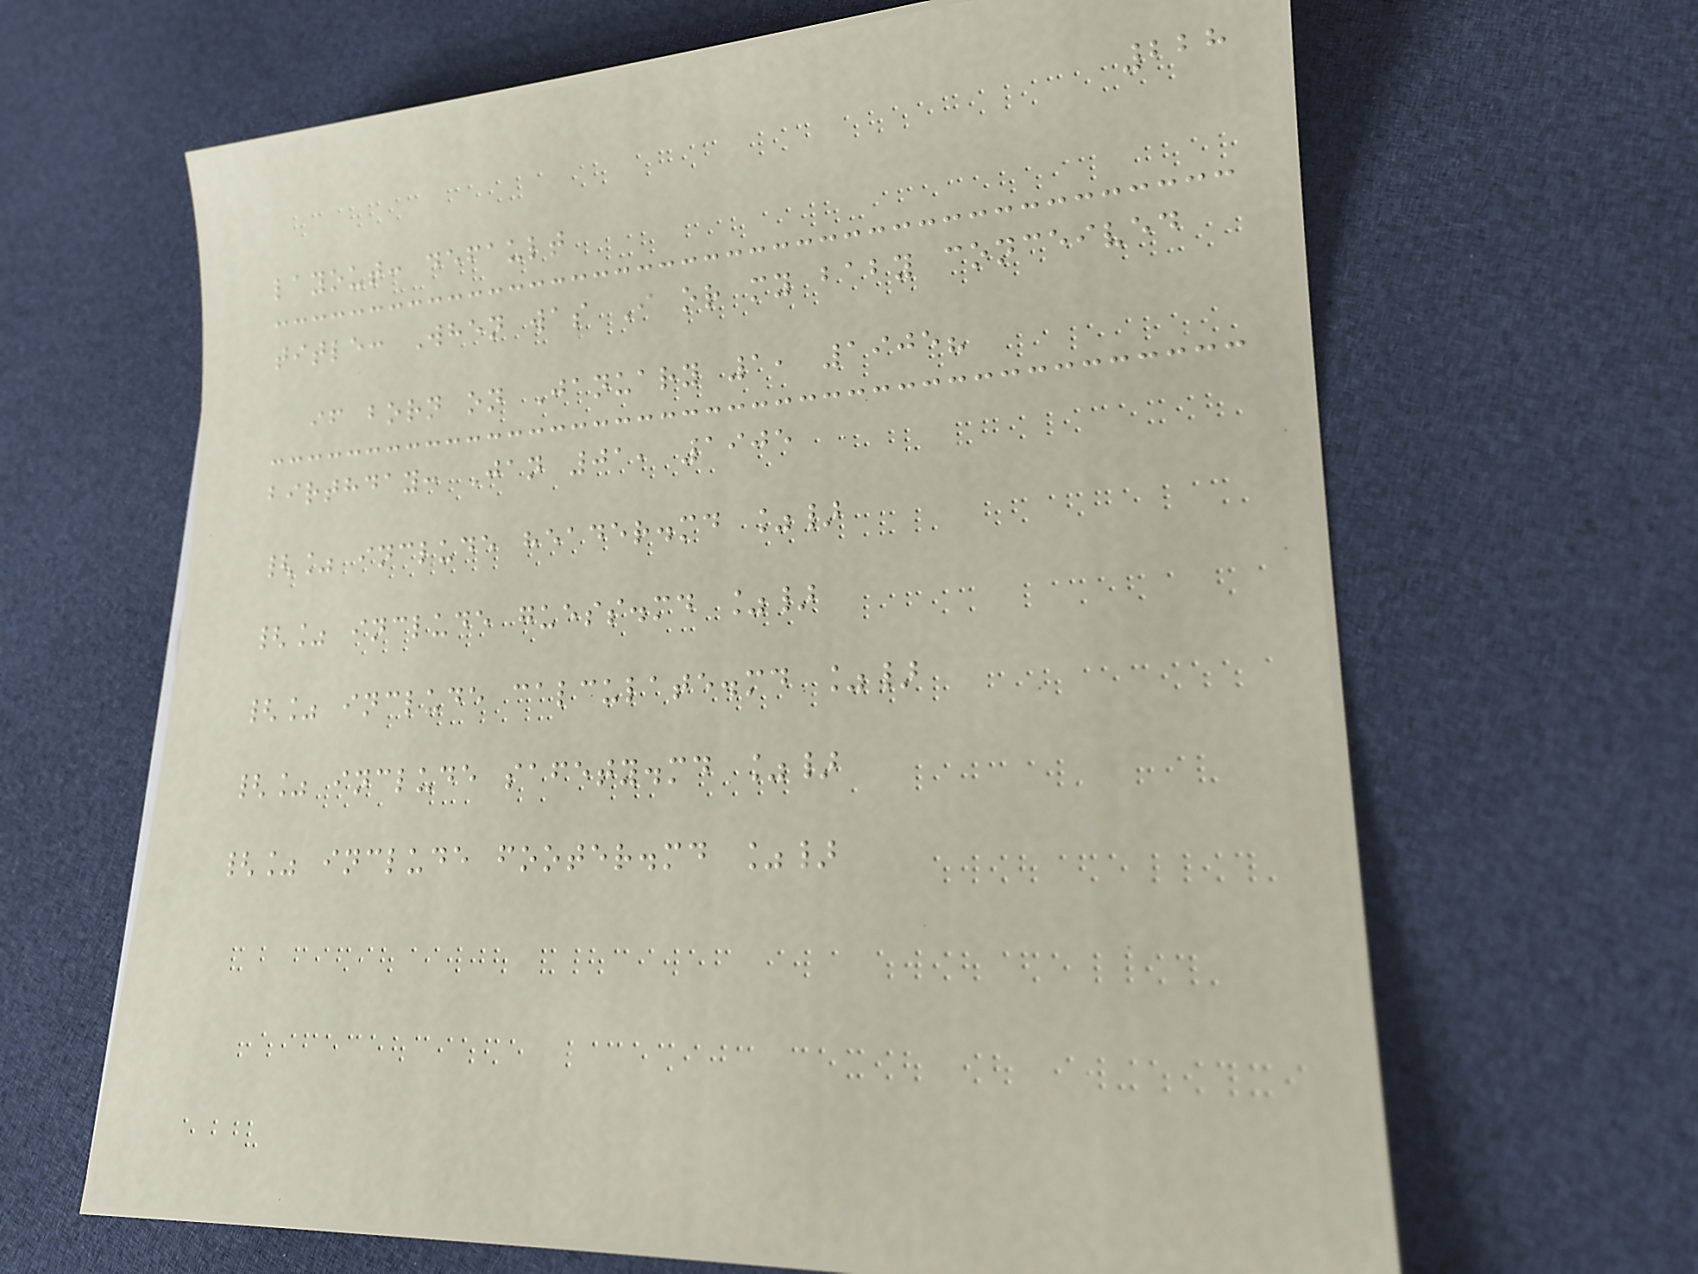228
layout: default
title: When was I or my baby conceived
if born on January 1, 1905?
birthday: Jan 01, 1905
{% include header.md %}
{% include guess.md %}
{% include calculate.md %}
{% include safety.md %}
{% include footer.md %}
